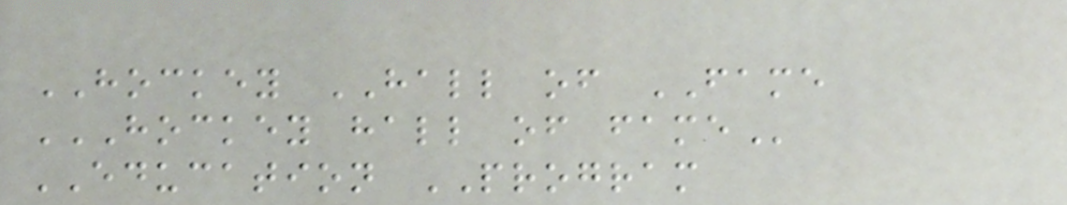HOCKEY HALL of FAME
HOCKEY HALL OF FAME
EDUCATION PROGRAM
